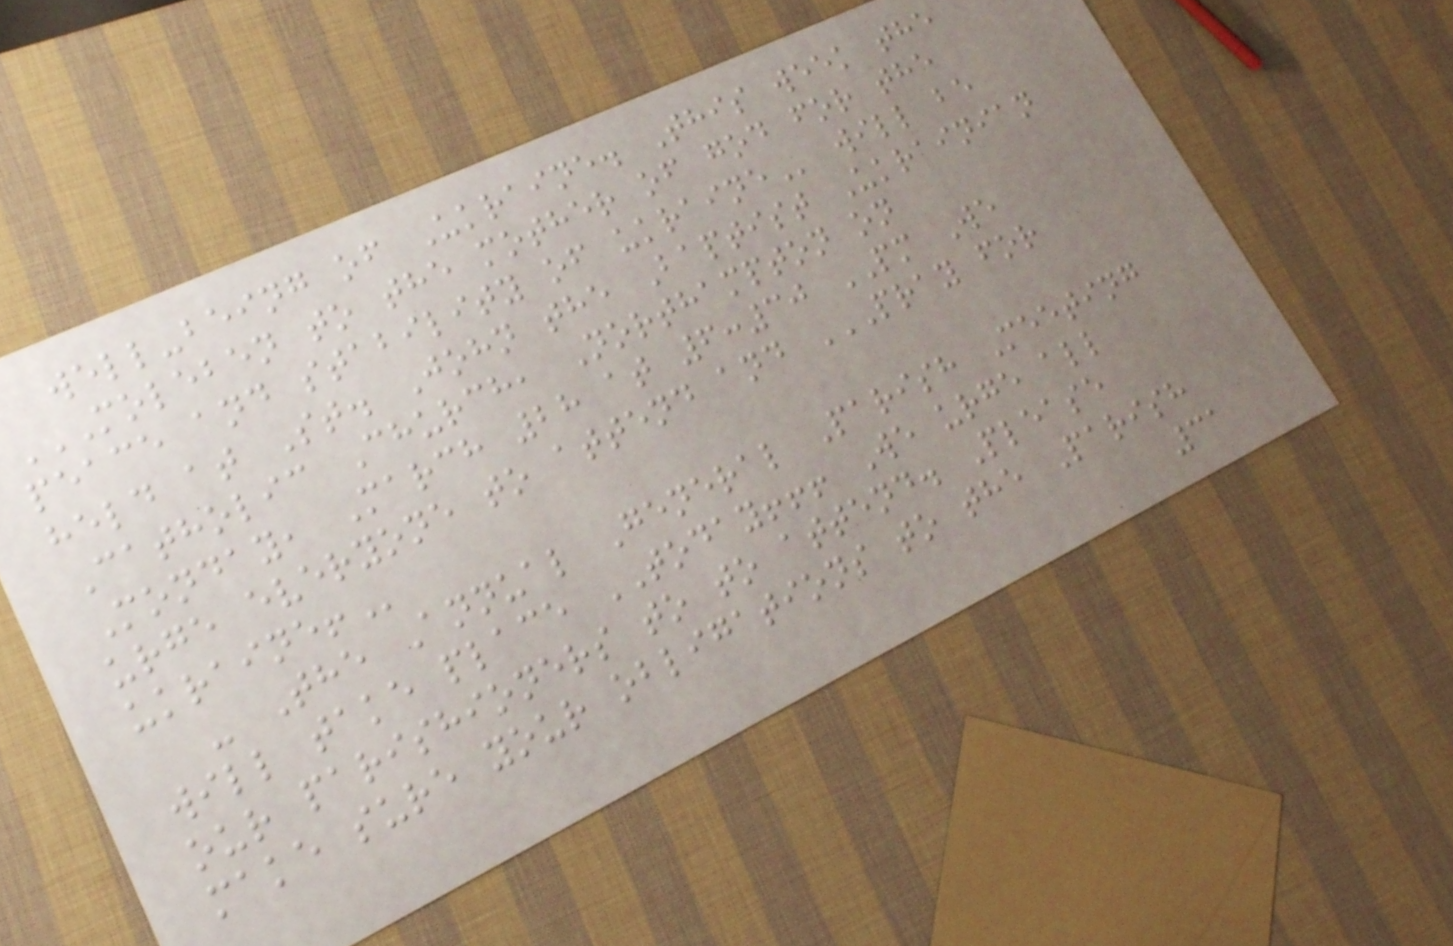well-being of Ukraine. This week the
MOLEBEN TO THE MOTHER OF GOD FOR THE
PEACE AND STABILITY OF UKRAINE will be
held at St. John the Baptist Ukrainian
Catholic Church, Northampton on
Monday, March 28 at 6:30 PM We
urge everyone to attend and PRAY FOR
UKRAINE!
- The Annual General Parish Meeting
will take place TODAY!!! We urge all
our parishioners to to attend. Please
make sure your obligations to the Parish
31
